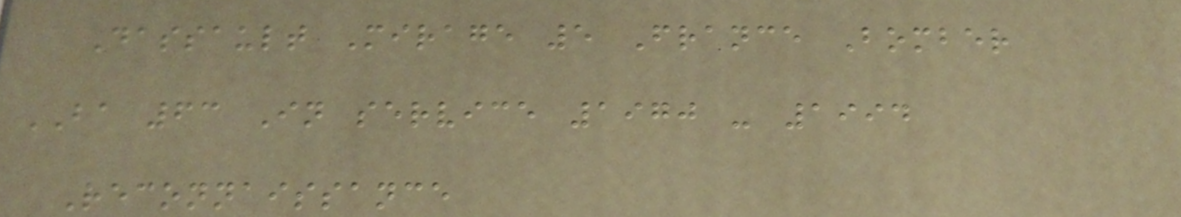Dassault Mirage 5 France Bomber
BA 63 In service 1970 - 1994
Reconnaissance
